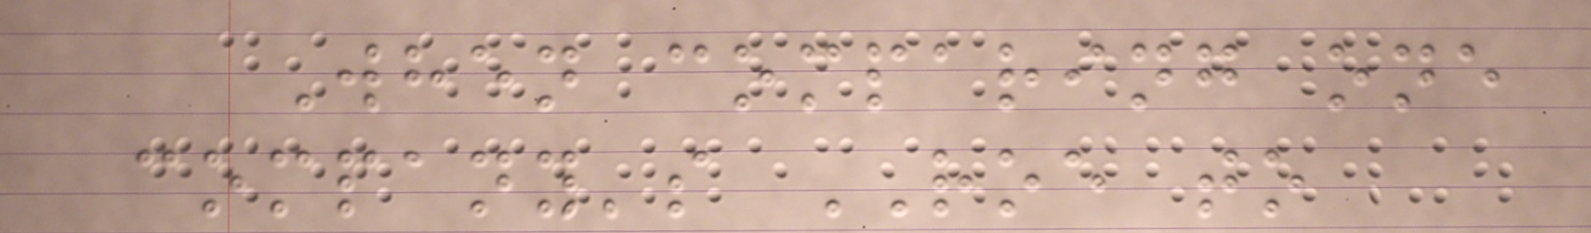When comparing one
company's ROE to
